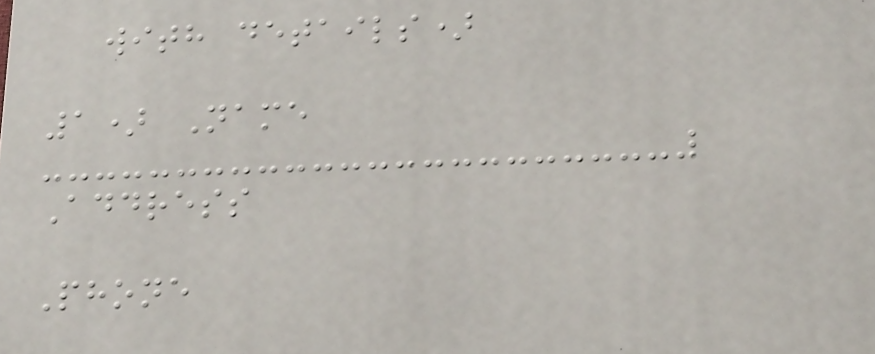with details)
1) Name
Address
Phone
